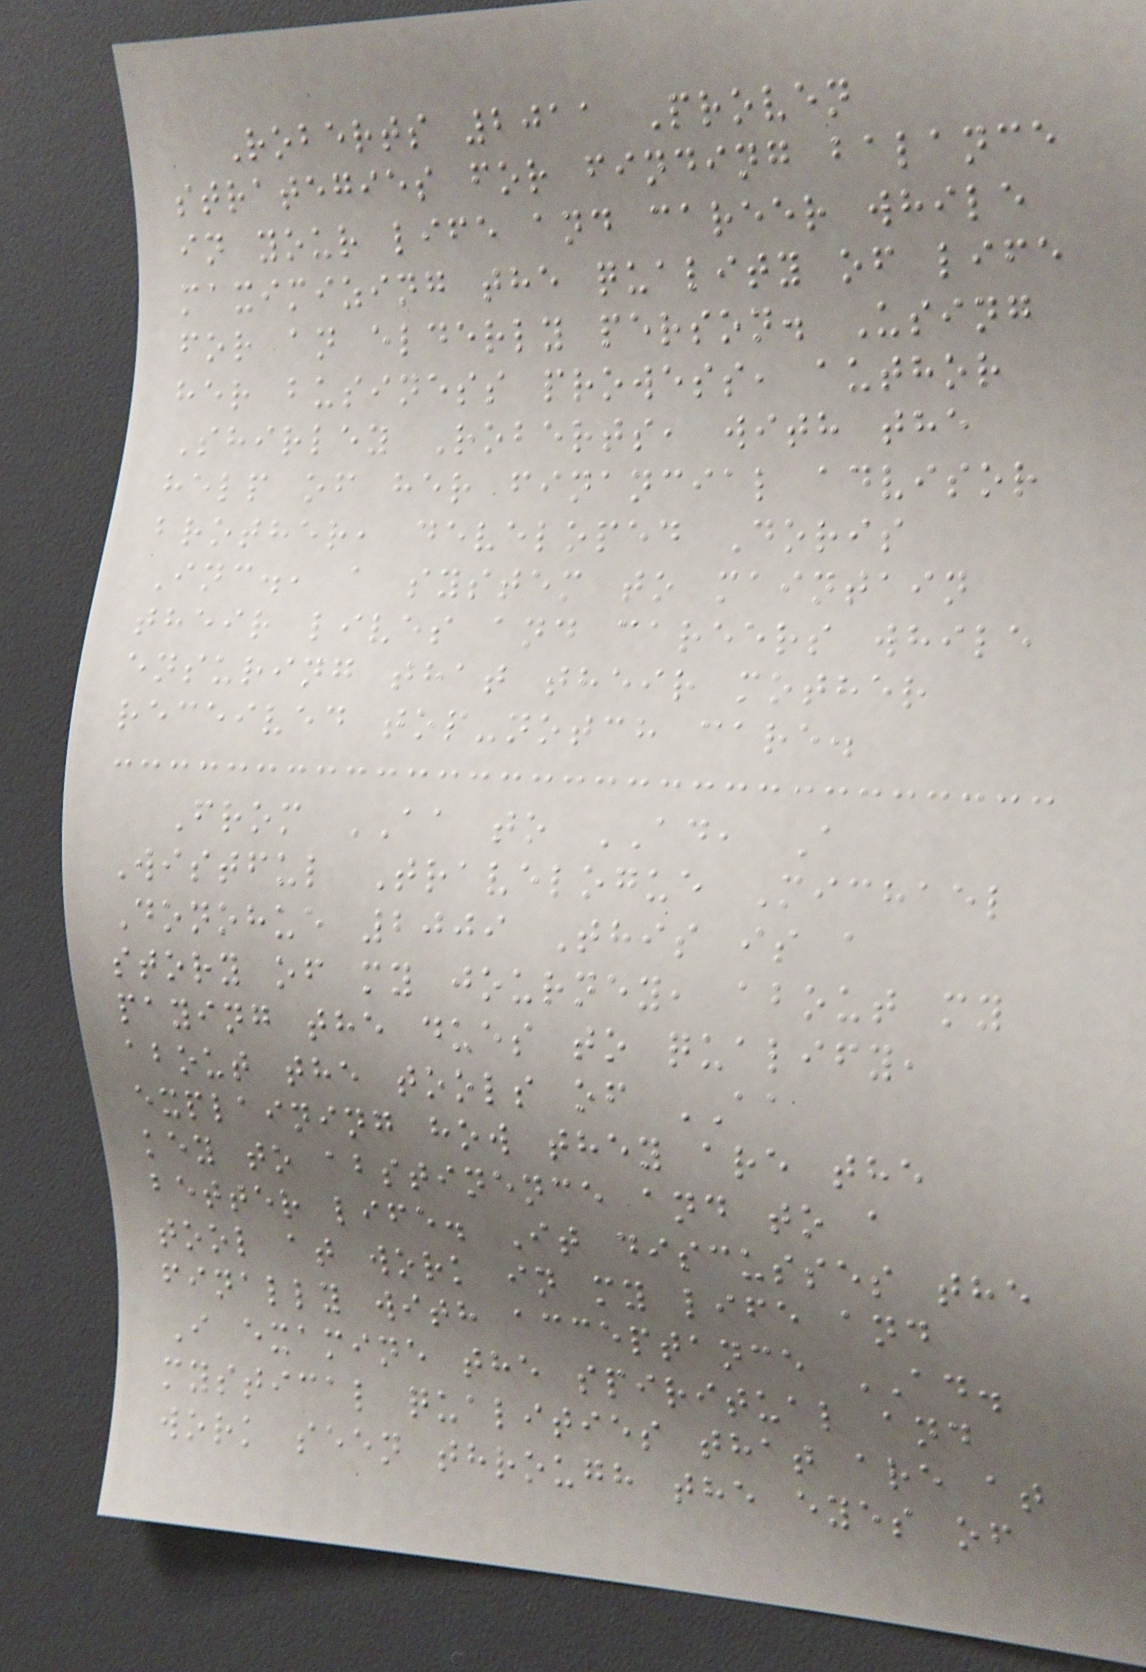Roberts 2011 Proven
strategies for finding balance
in your life and career while
maximizing the quality of life
for an elderly person. Using
her business prowess, author
Shirley Roberts, with the
help of her financial advisor
brother, developed Doris
Inc., a system to maintain
their lives and careers while
ensuring that their mother
received top-notch care.
From AA to AD, A
Wistful Travelogue Michael
Donohue 2009 This is a
story of my journey, about my
paying the dues to qualify,
about the tools of AA
explaining how they are the
key to abstinence and to a
better life. It discusses the
tool at work in my life and
finally with acceptance AD.
I examine the spiritual and
mystical qualities that are at
work seen through the eyes of
